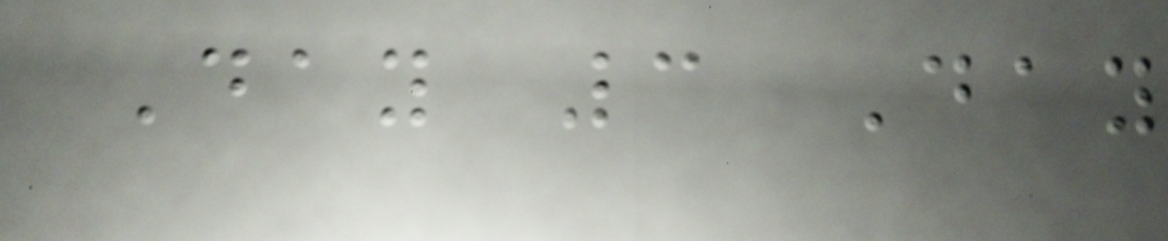Day 3 Day
